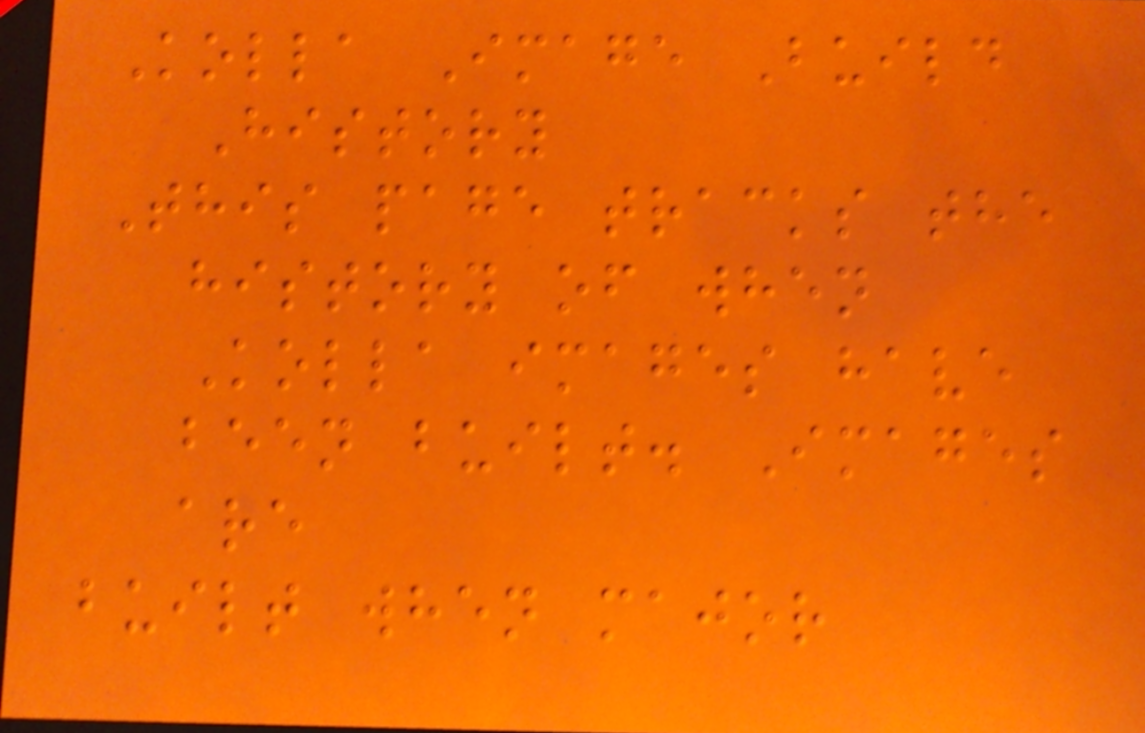Kolla Image Build
History
This page tracks the
history of when
Kolla images have
been built. Images
are
built when major
